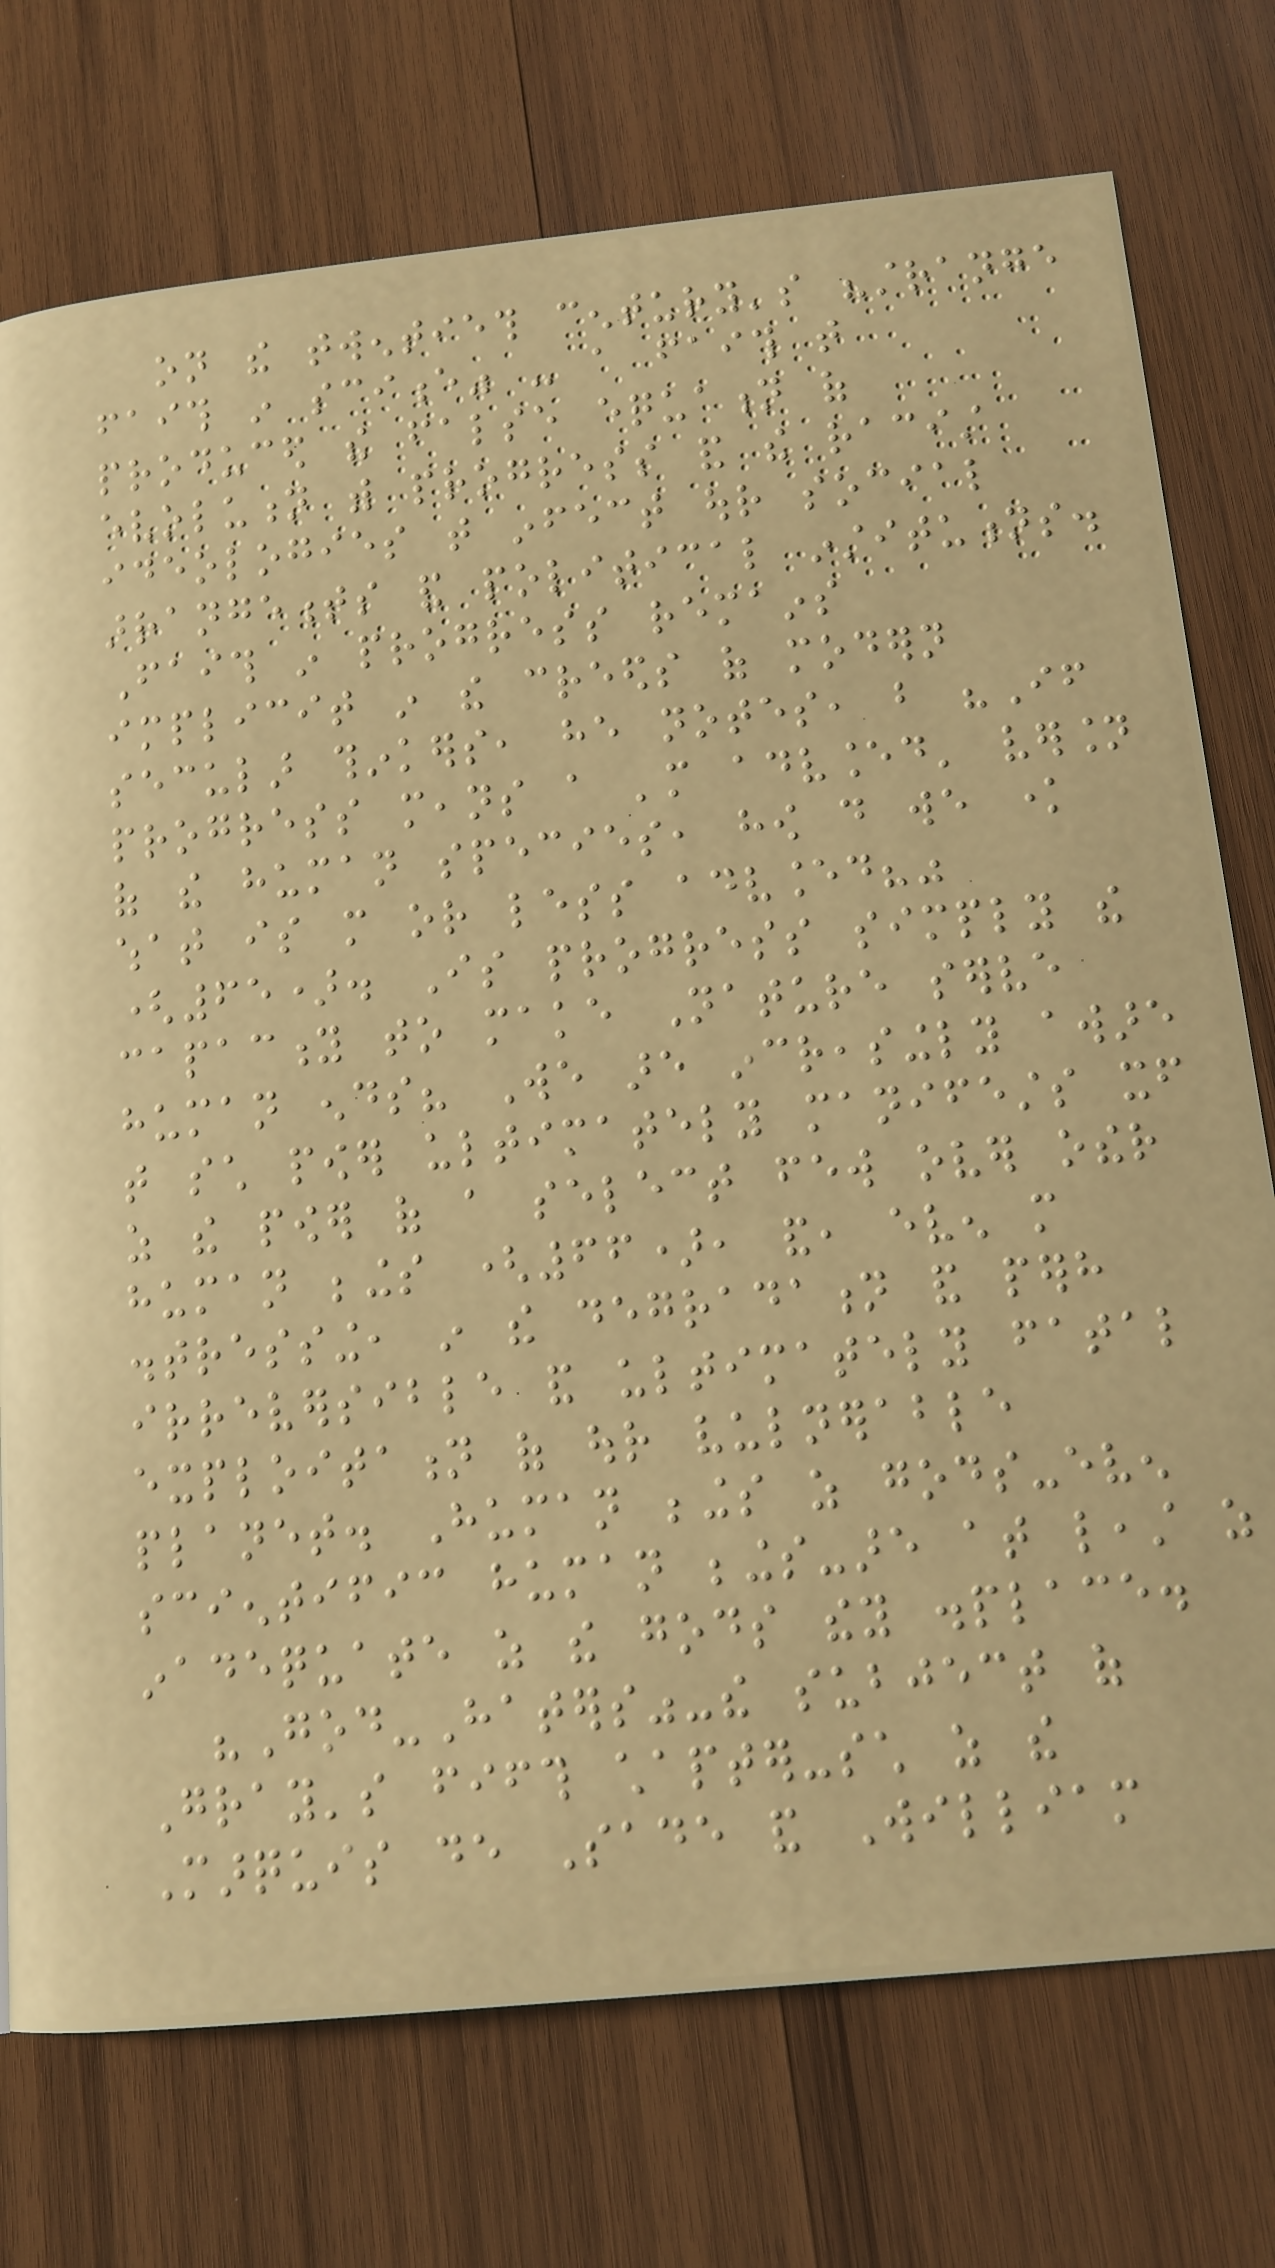on the twentieth century's "strange
faith in science" - a faith that
produced the false equation of
evolution with progress and the racist
ideologies that infect our social
arrangements and political institutions.
Faith in progress remains
implicit in the creeds of modern
secular thinkers, he notes, but "If
progress means a 'more advanced' version
of the human species, how do we know
what is more or less advanced?"
(65). Is progress simply the
capacity to make Nature serve
human ends? We are increasingly aware
that such power ultimately manifests itself
as the power of a select few over other
human beings (66), and, even more
distressing, in the degradation and perhaps
irreversible and ultimately fatal
exploitation of our vulnerable
planet. Human beings as gods-even
scientific human beings-are at least as
inadequate as the gods they displace.
"God-Haters"-the subject of
Gray's fifth chapter-such as the
Marquis de Sade and William
